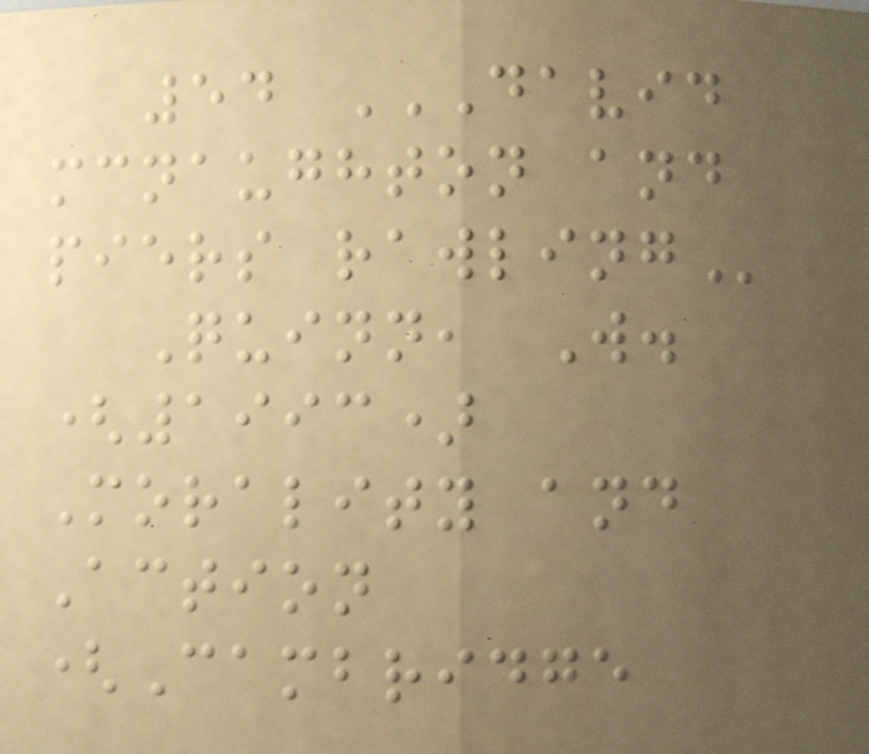54 DAVID
MCNAUGHTON AND
PIERS RAWLING
Quinn, W.
(1993)
Morality and
Action
(Cambridge
